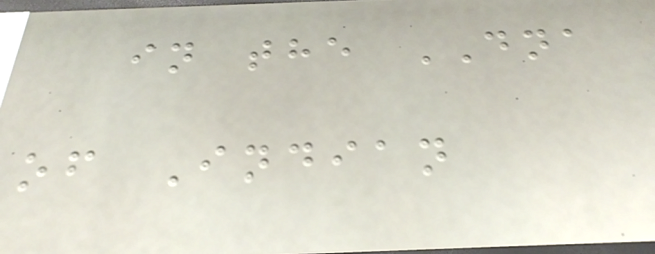in the DNA
of Indian
